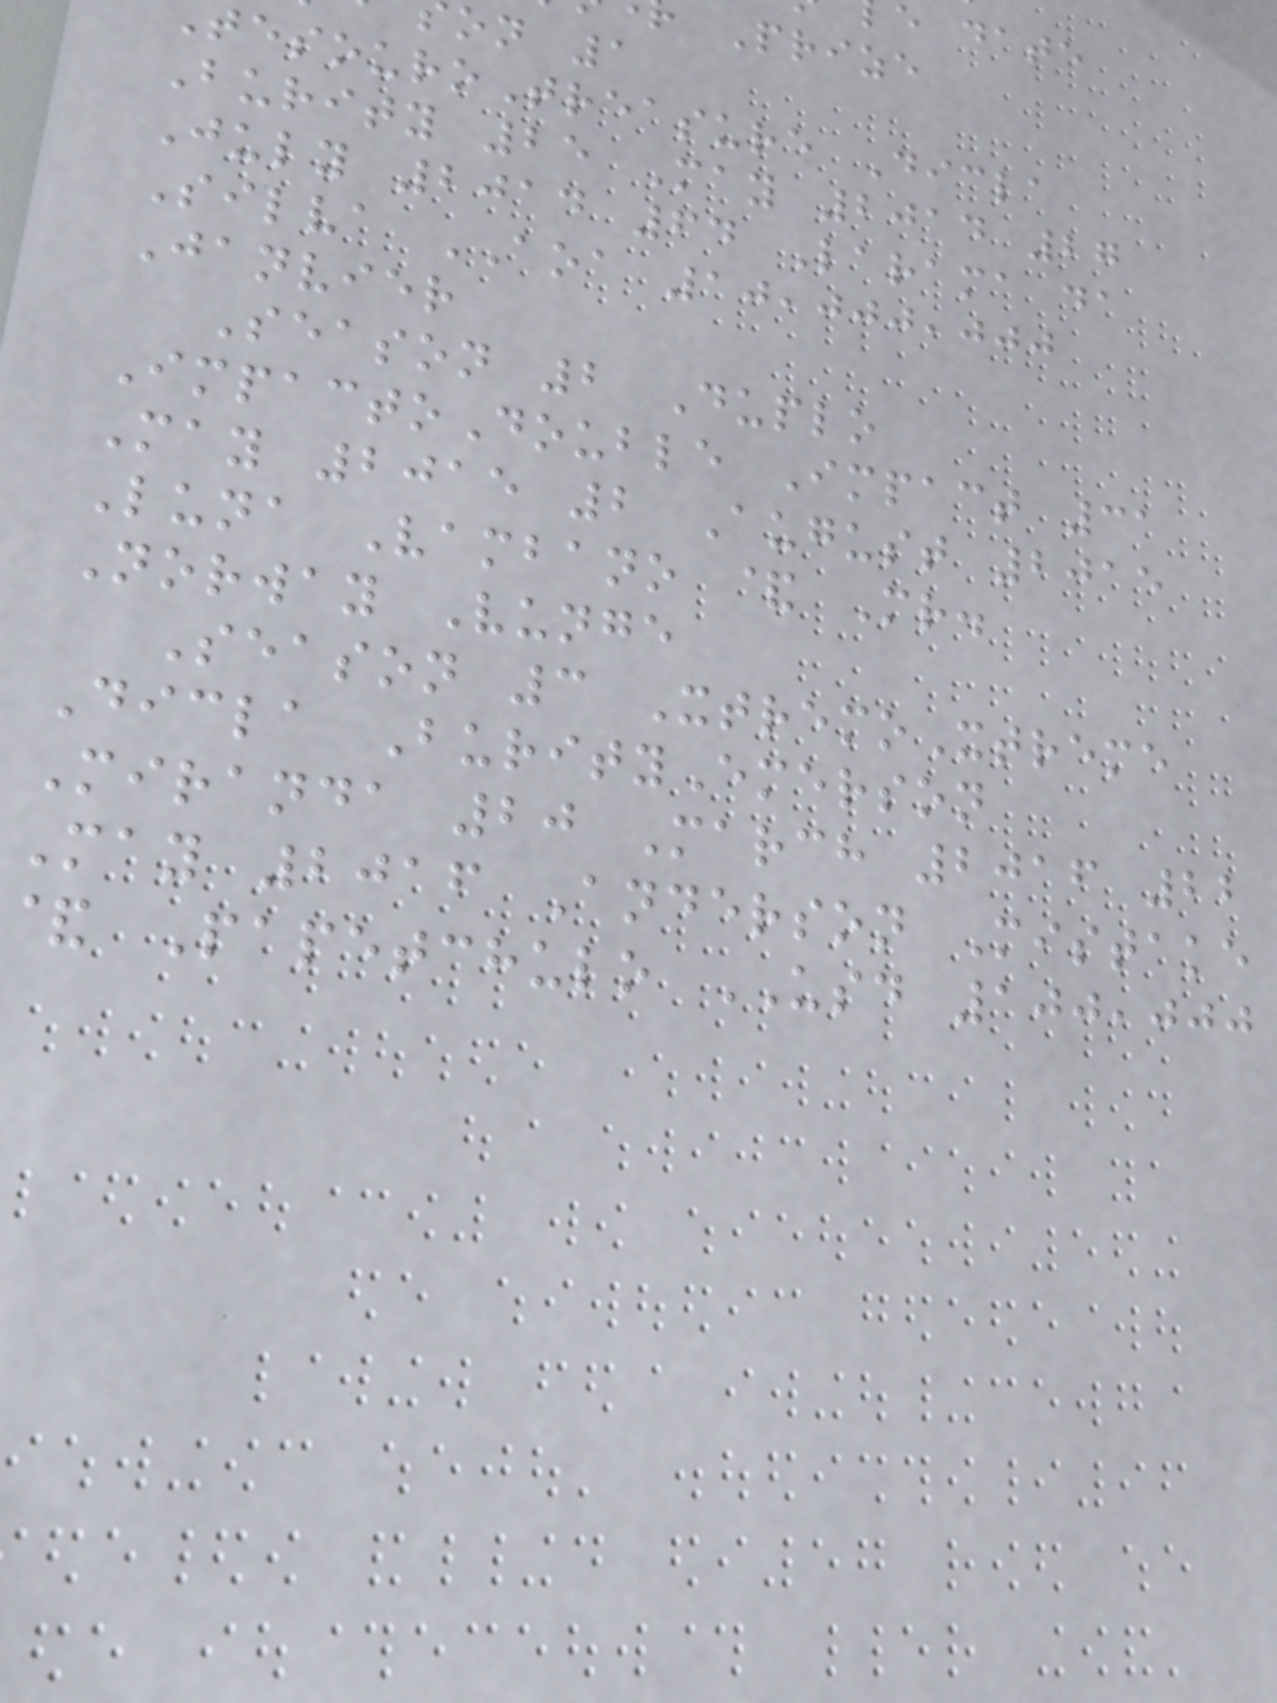Prize
on 1
esouroTreasure Dicla
Burity 25 May 2014 27
July 2014 64 Larama da
Silva AOA 10,000,000
Janvier
Season 2 Duplo
ImpactoDouble Impact 31
May 2015 2 August 2015
Luna Vambano & Mr.
Norway Vunge
Season 3 XtremoXtreme
Dicla BurityEmerson
Miranda 20 March 2016 22
May 2016 Anderson Mistake
Papetchulo USD 100,000
